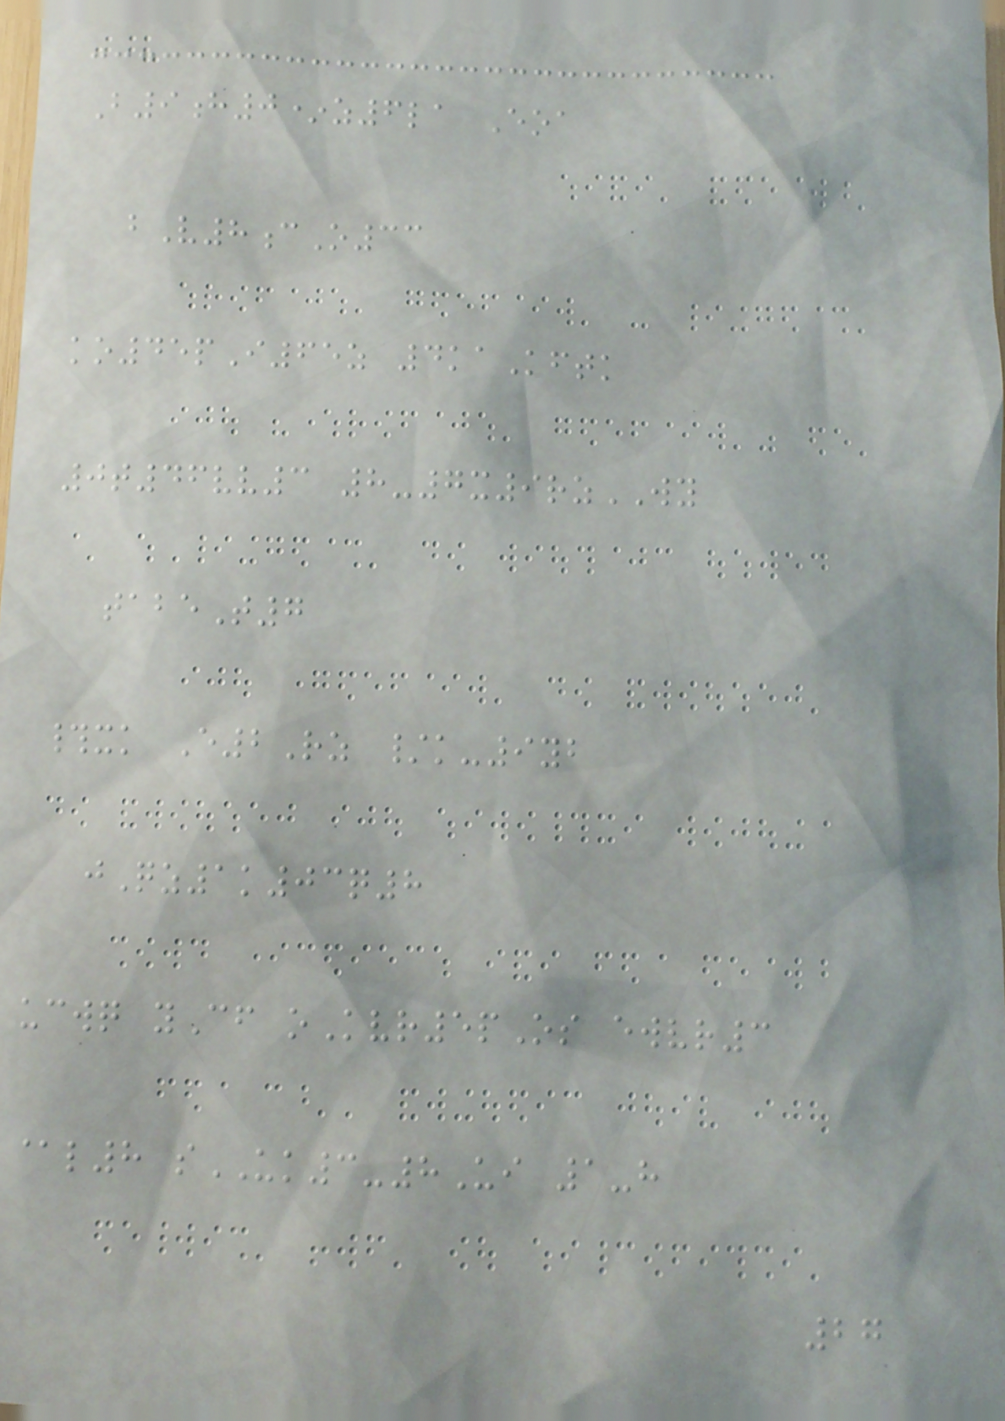B9h0*z6la Eoa
bV8cO33
ko45pI65z 4kaKftk
0t46vv3 8-7x9rzWY
tabeT7
#xk E2Rz /k-9yb
jQz1k03q8
ucwq yCf oKvr5pOs ewvr3
@l8 sUK3-8Ui 1-h
27
